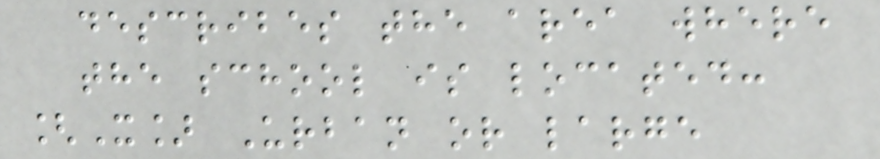describes the area where
the school is located:
[X] Urban or large
